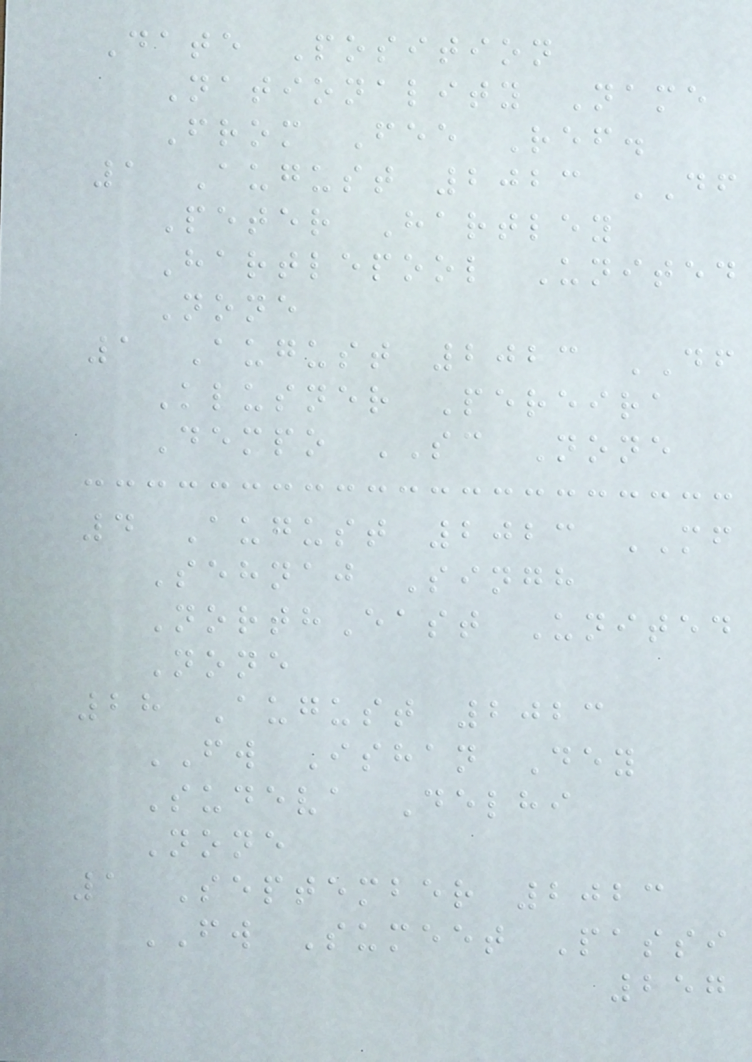Date Position
Nationality Name
From Fee Ref.
1 August 2023 DF
Peter Hartley
Hartlepool United
None
1 August 2023 DF
Klusner Pereira
Dempo SC None
4 August 2023 MF
Sehnaj Singh
NorthEast United
None
28 August 2023
FW Ishan Dey
Sudeva Delhi
None
1 September 2023
FW Sumeet Passi
257
